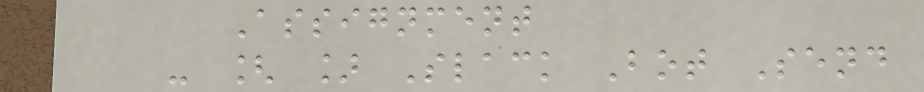Assignment
- [ ] Slack Bot Send
